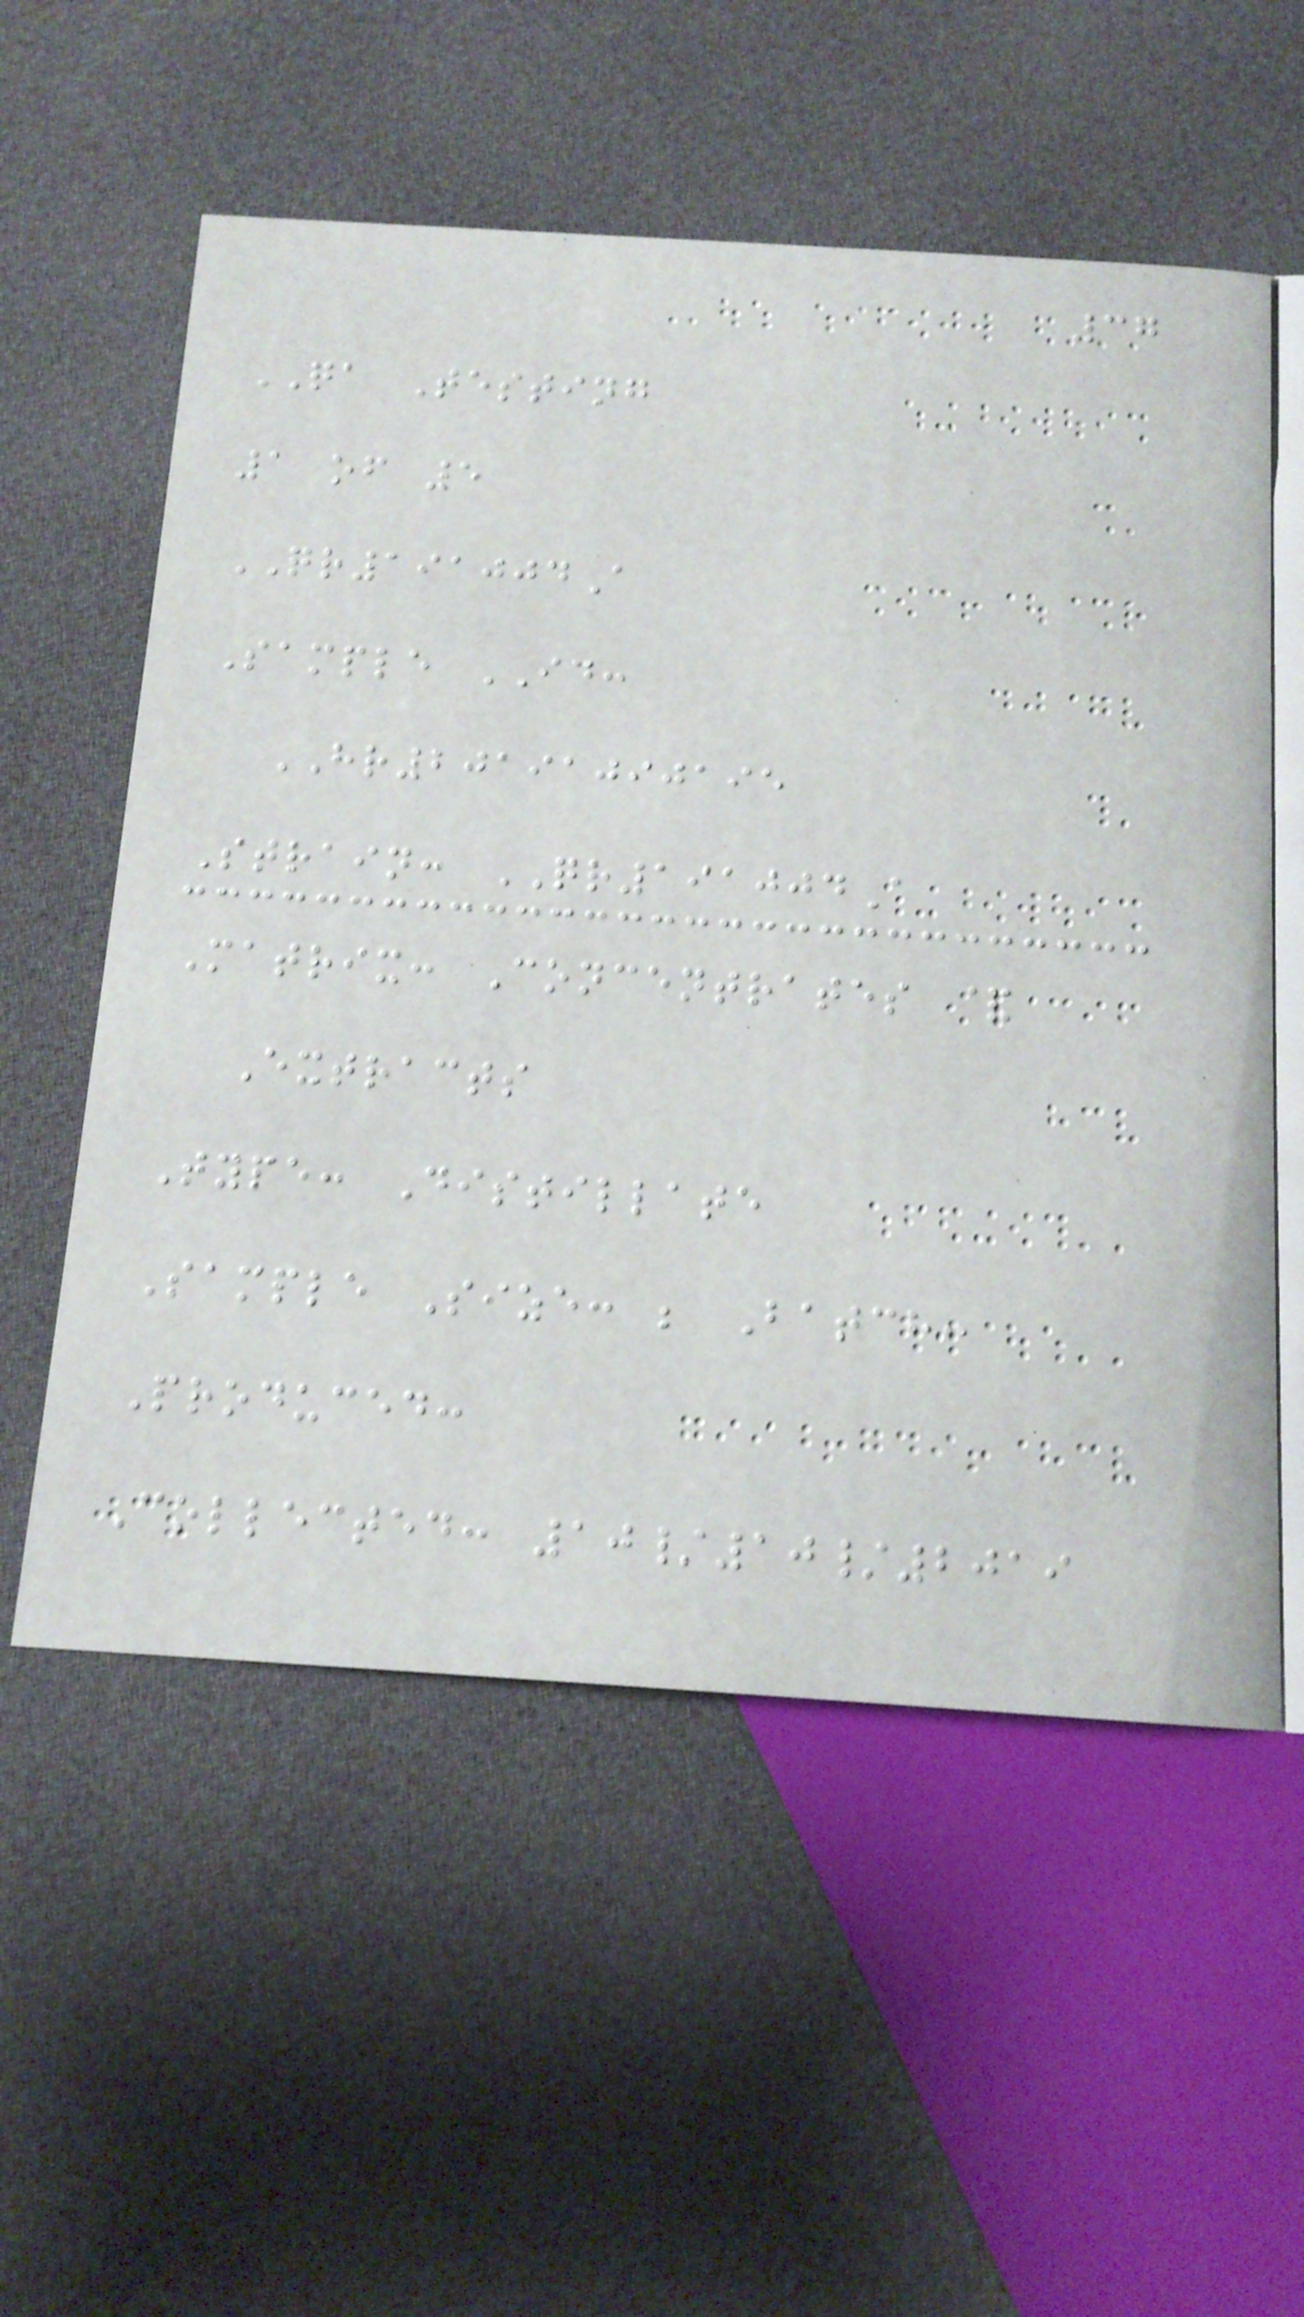37
QA Testing
1 of 5
QR191004A
Sample ID:
HR20191090195
Strain: QR191004A
Matrix: Concentrates &
Extracts
Type: Distillate
Sample Size: ; Batch:
Produced:
Collected: 10/10/2019
